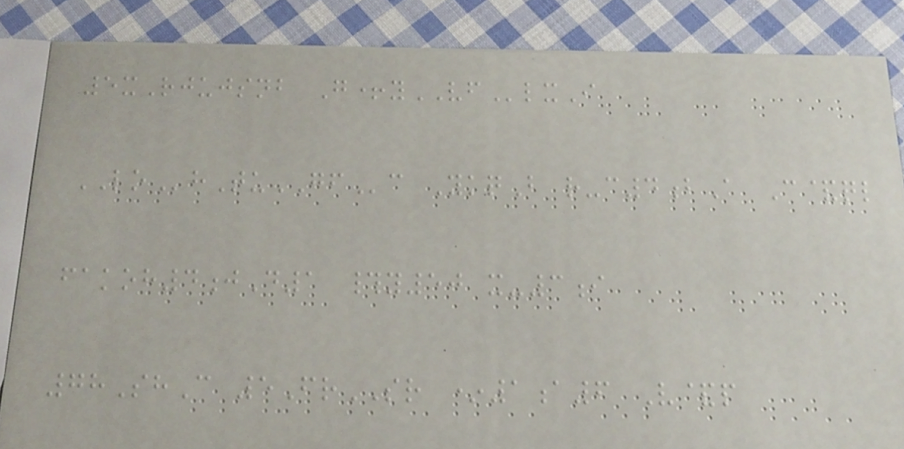5xRjujsnb G+yVFlxI
LOhTuGFc YkqB r-c4bA C&ql
fakoh4jD1 #y50 x-3i
78ShC 5FrSR *1a6 V&p
